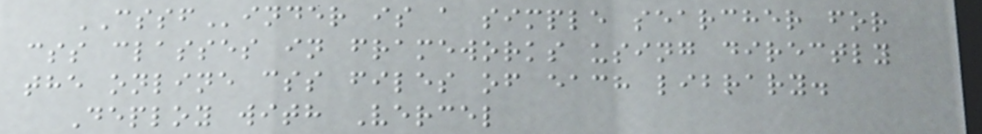CSSFinder is a simple searcher for
css classes in frameworks using directly
the online css files of each library.
Deploy with Vercel
